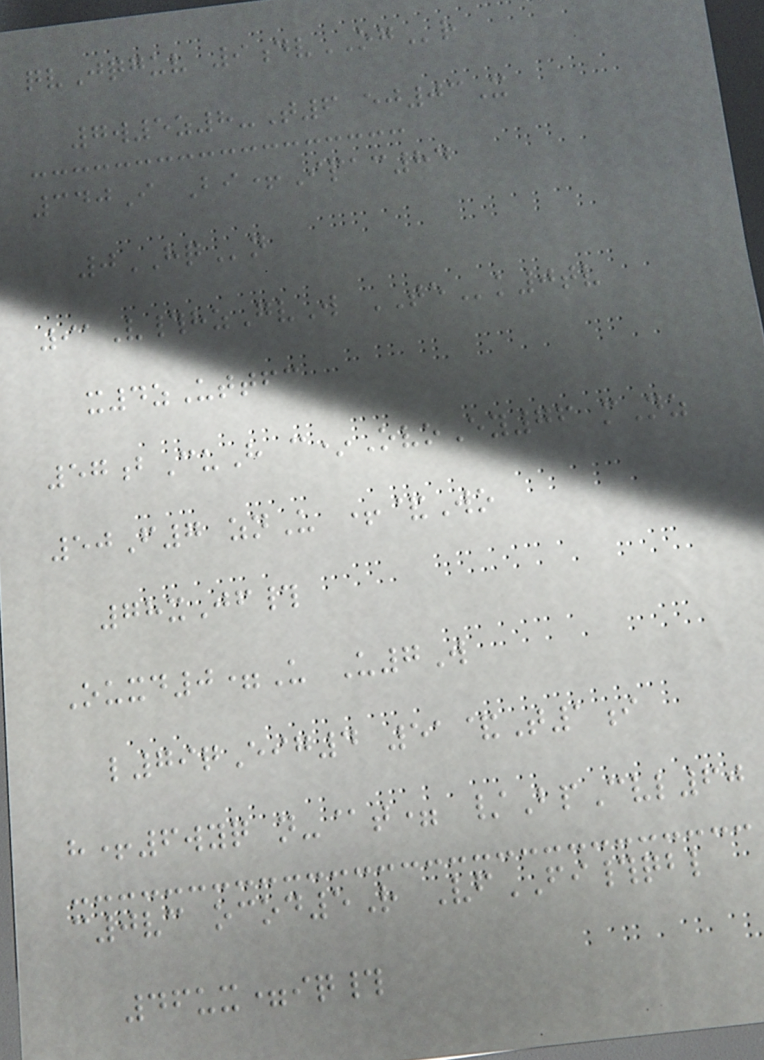qvJqguv 9dvOGr
7w5z8-T6 ej03X
340I Bi+Ipac84
0HQn
91V#hzGvW TEk0tv
x4zUttfc
57bCuH c*OvoEy76 mNz
50F7 znU +&Wo
78xJf#
Ouxd0=U U7W
l79qEig4 51&T1i
h+6wyq n-@t= /BpCvl60
c0vc ocod5R VfFI#qbl
46ux=iq#
